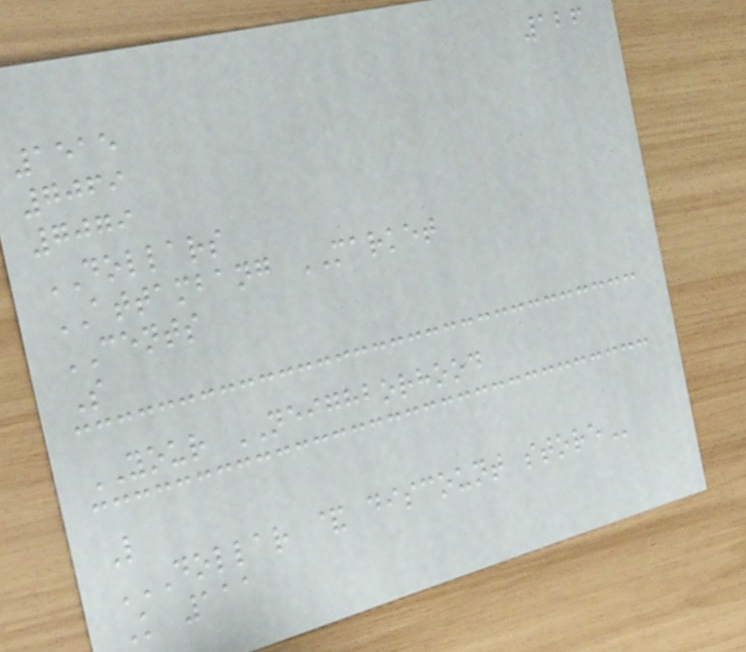126
1515
7069
7079
DOLLARS
ATTAMBANG MARKET
CENTS
S
YOUR NEIGHBORHOOD
L
DOLLAR & DISCOUNT STORE
K 111
